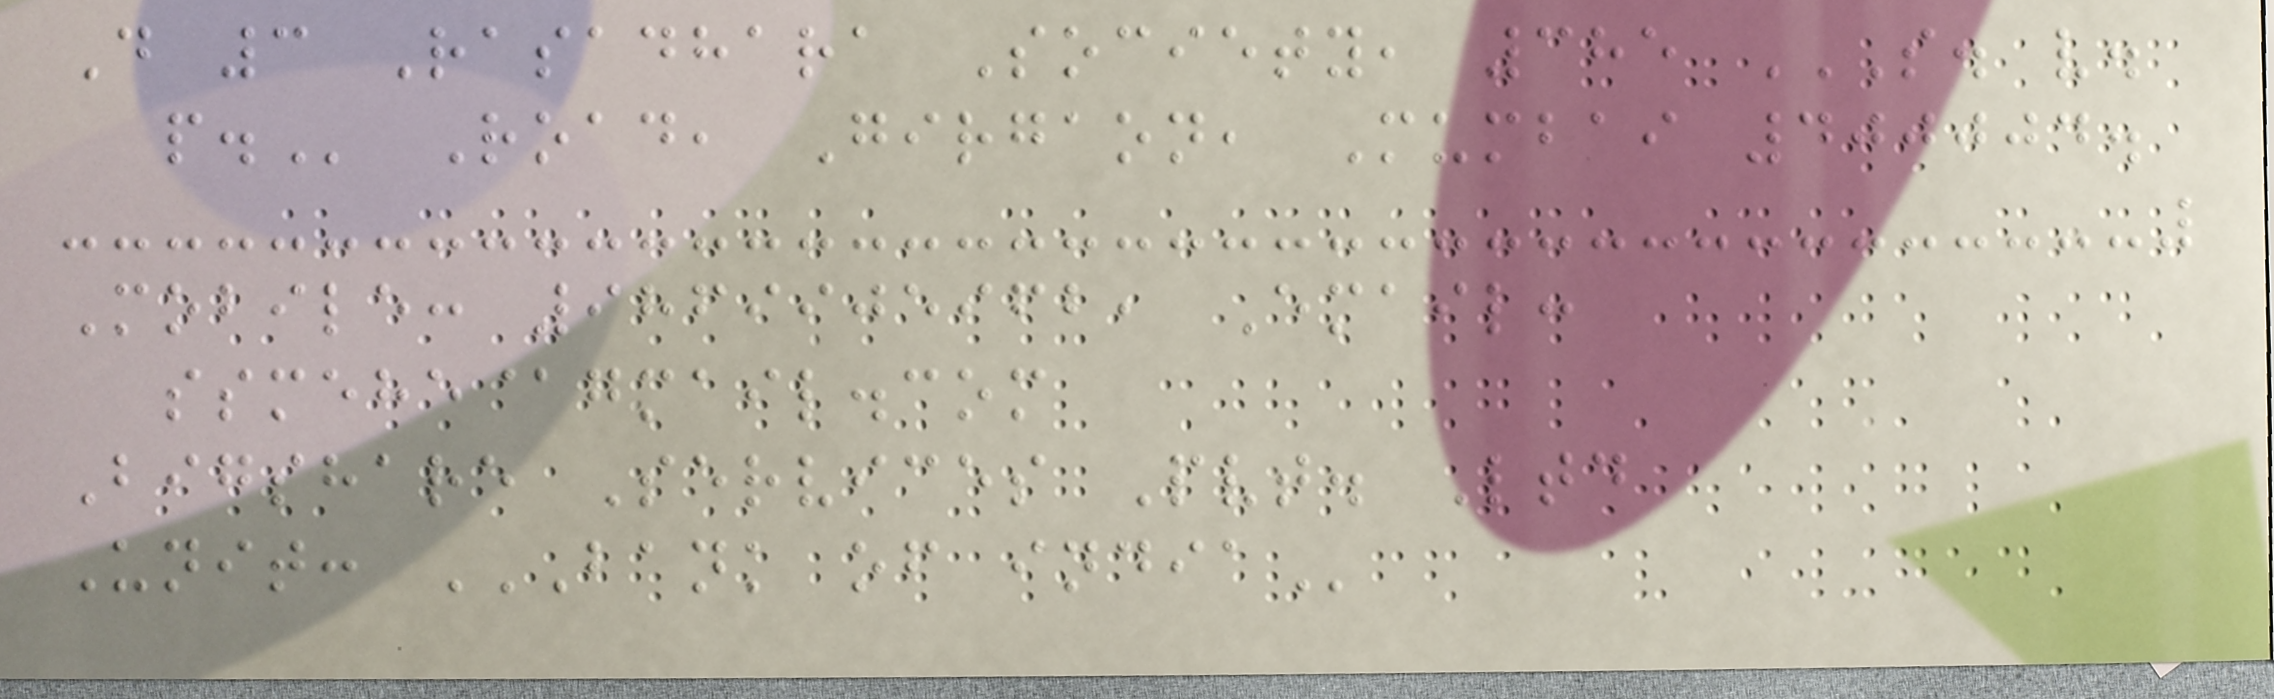D 3 Rasadhara Society, 385 S. V.
P. Road, Girgaon, Mumbai 400004.
Mobile: 9869905962, Email:
ssmehe@gmail.com
Bigshare Services Pvt. Ltd
Unit: BANK OF INDIA
